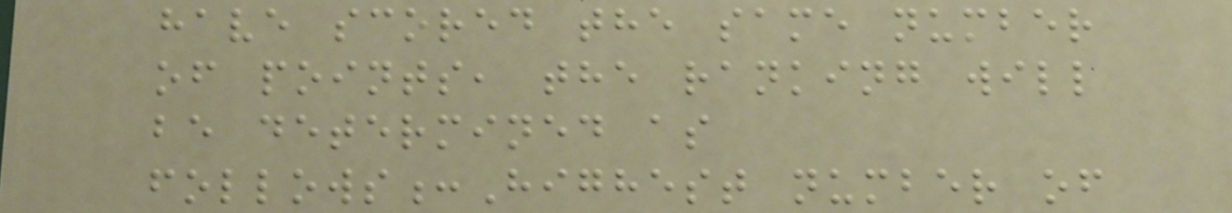have scored the same number
of points, the ranking will
be determined as
follows:Highest number of
